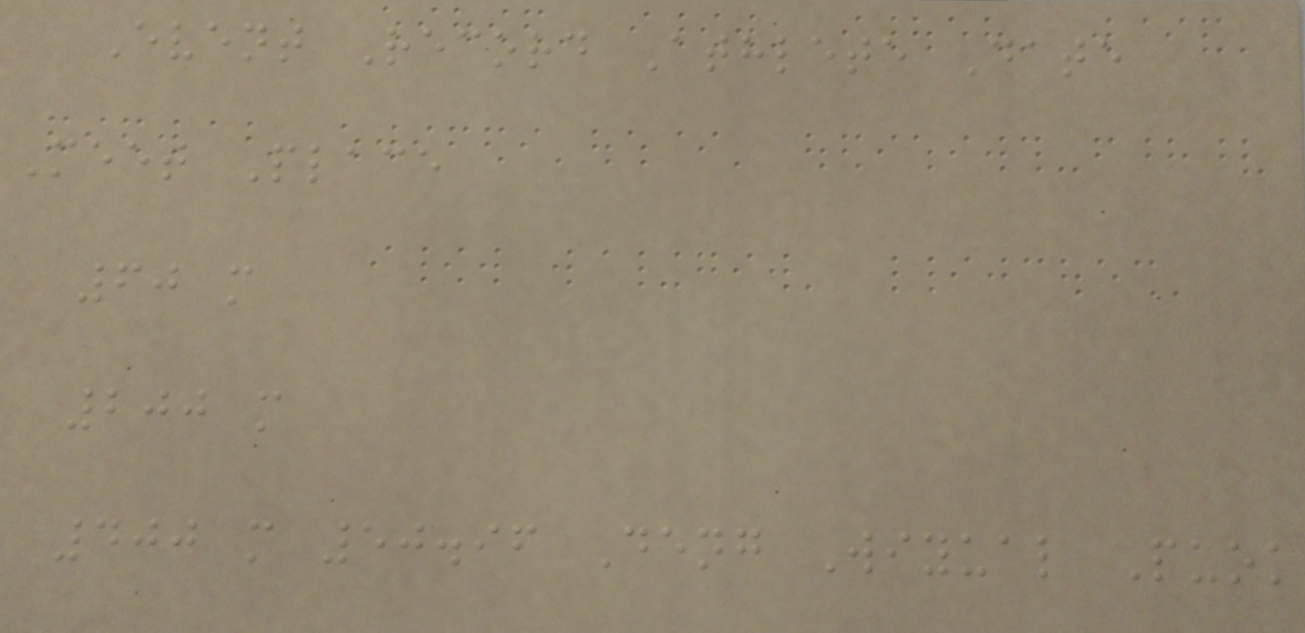Event Record Athlete Date
Meet Place
60 m
200 m
400 m 50.96 Deng Wiyual Puok
